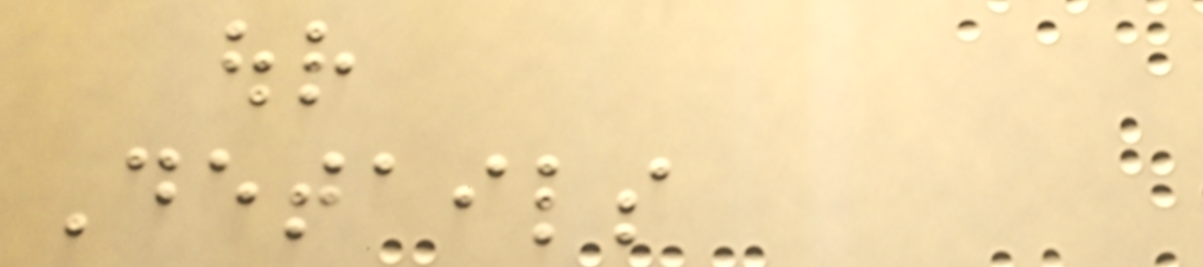our
Details
